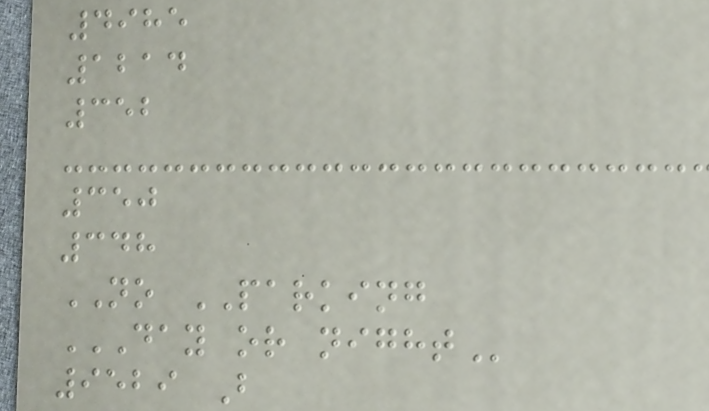4985
1214
352
350
348
NO PARKING
DAY OR NIGHT
9529 B
